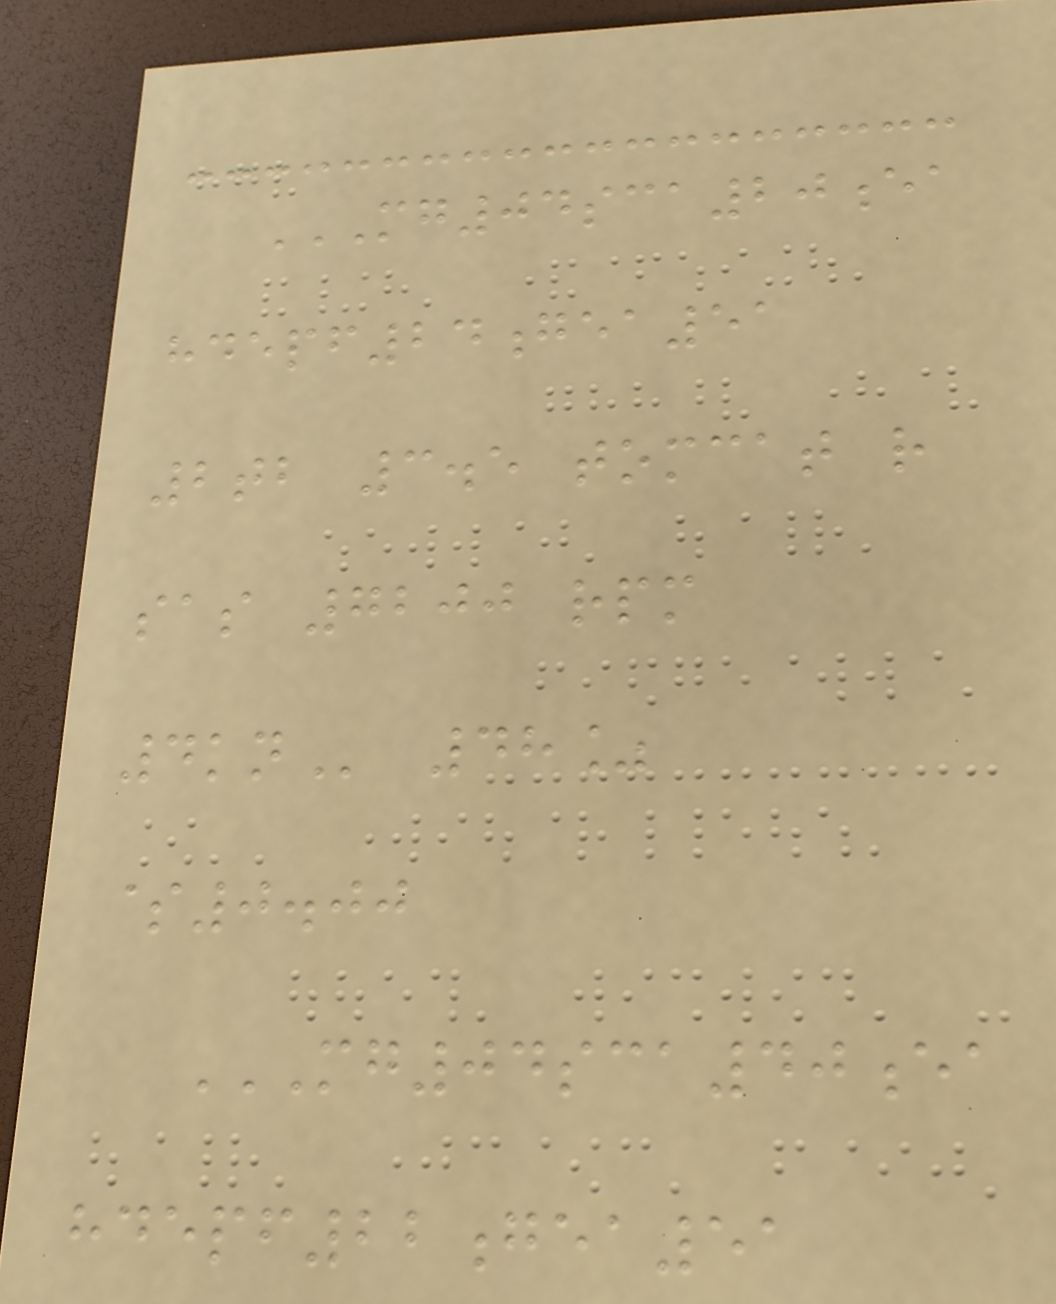MG04SCA20EA
HDEPF24GEA51
2TB 3.5 TOMCAT R
SAS 7200 RPM
4KN 48%
$0.00
MG04SCA40EA
HDEPF22GEA51
